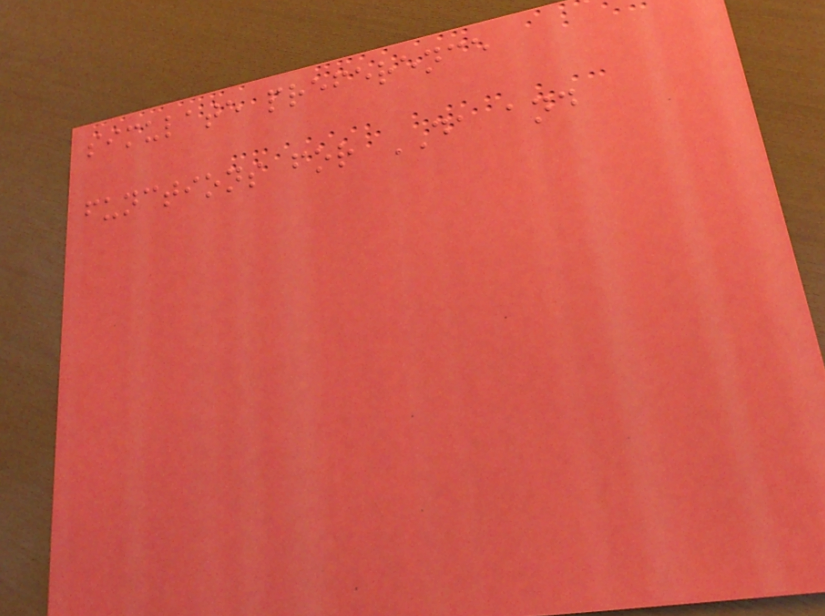simulate preference
functions for DA and
